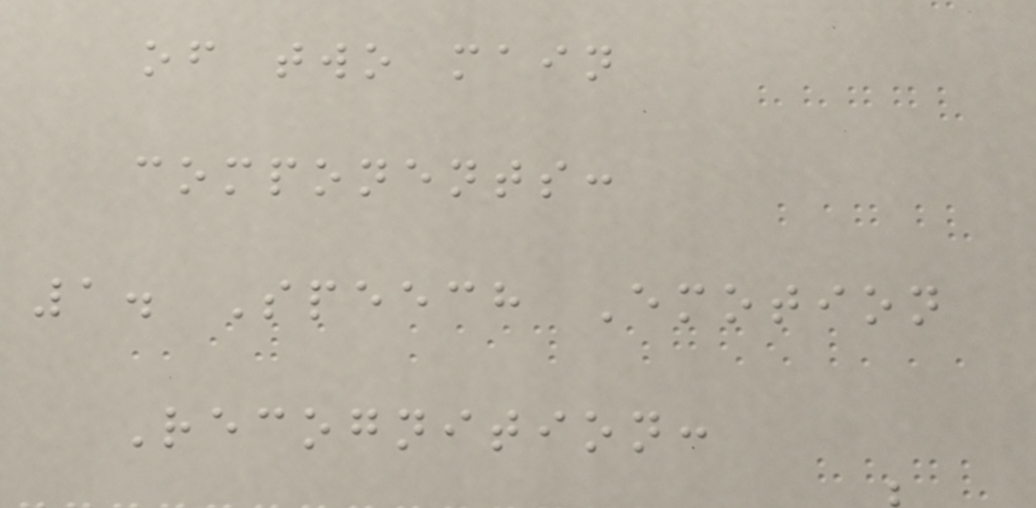of two main
components:
1. Speech Emotion
Recognition:
